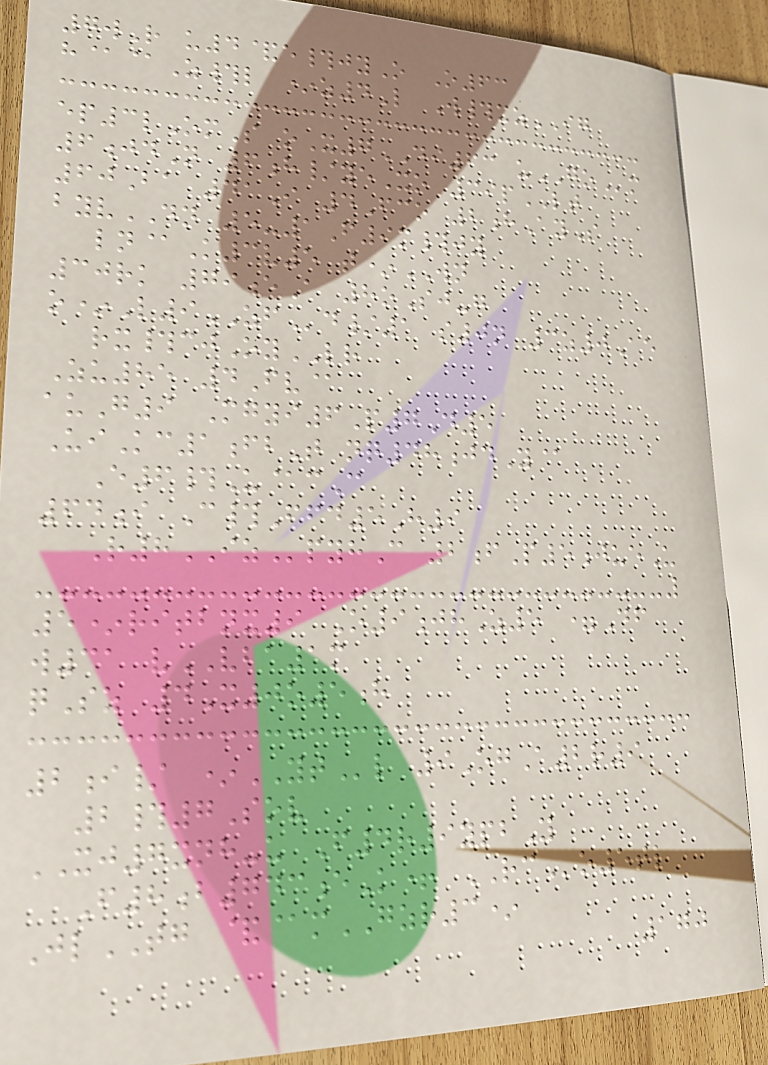7wR u4&e#jyO O63
h@@Z#l *z4L W#xzIG
ep3lOmS oX7DI63 uGOm
6jdN 6h/yeXo 39pLT
60Ba 41I 4Fco 2hAyS
byvDN 5-1F9m#jy
ln@K3v5 t*WN
30rk 79eA 8oSj-g
o*L9ZFd/1 s0n 3z0Ae
rx#cjOyLR
Zu85 4Fv@
auG9 Mgyi6P7D5
UiKc1fbT nq48jdY@
E6#U@cC
64i C#Ffd5H9
R8IZpyhC 2fP5jueU
5*ritbnx9 O9jhZ5 =Df
w31 vVBA1m
qSz 4X0o5h
2i/ *YTl 9OgA2r9
2#7Sov
XJ7xnh-u F4r9ypbY
F8b743eK+ RCo5tl
JlTG &@mGZR3*
170
